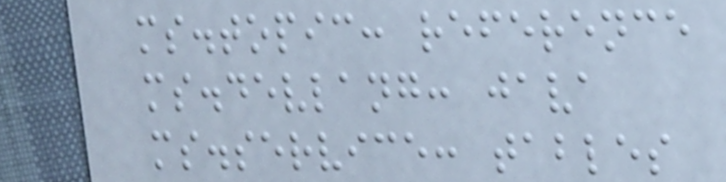ms.topic: reference
ms.devlang: java
ms.service: tables
